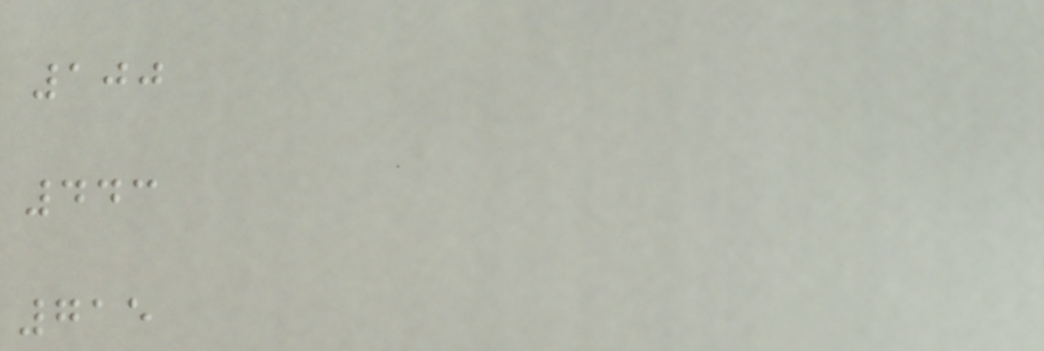100
443
715
